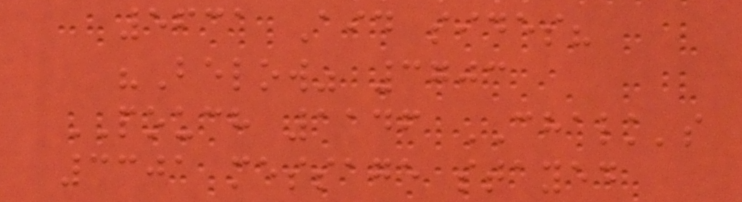5631 Aid sides?
"Below" 3703
POUCH 1146 CHALK's
3301 message stayed
